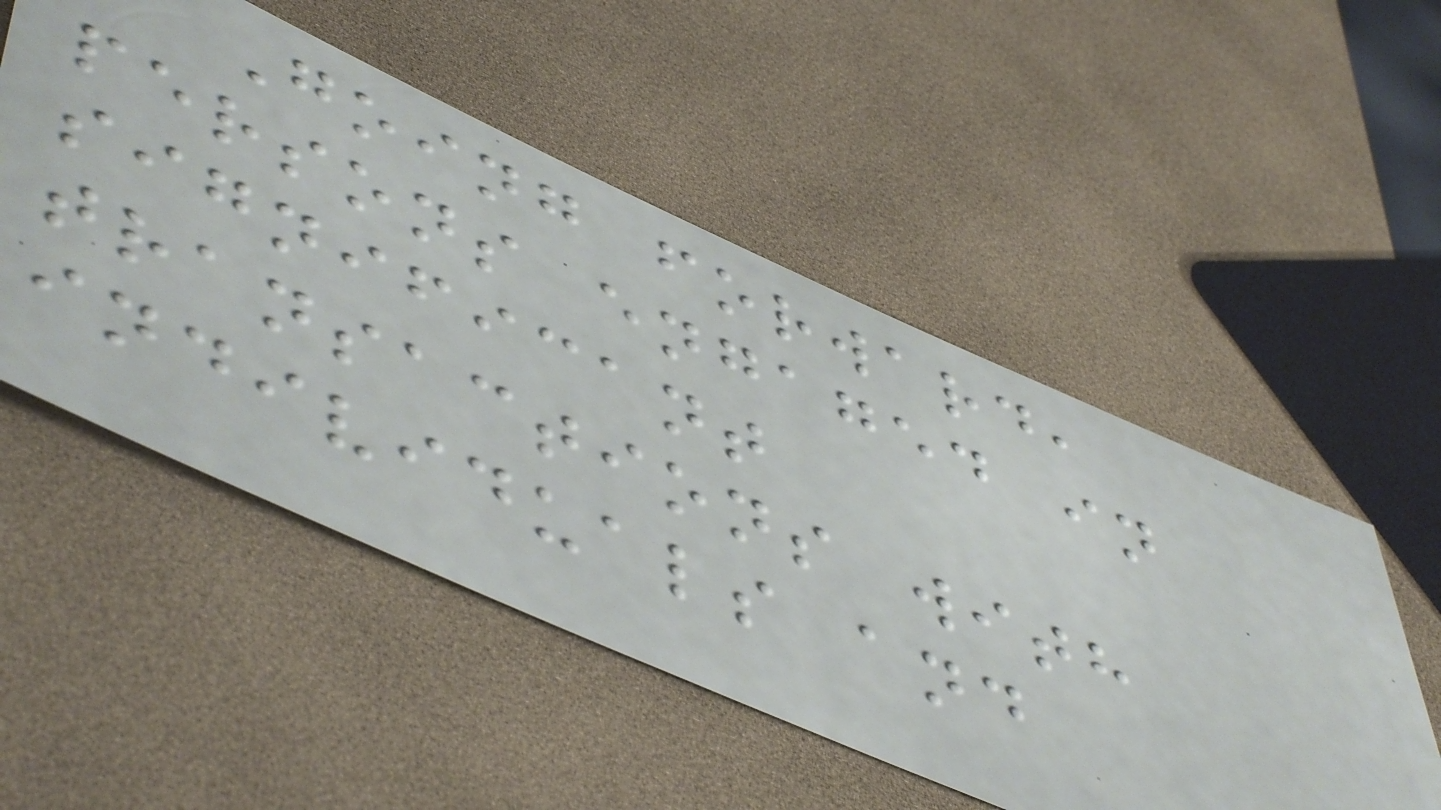Going forward,
persons engaged in
significant
transactions with
individuals and
